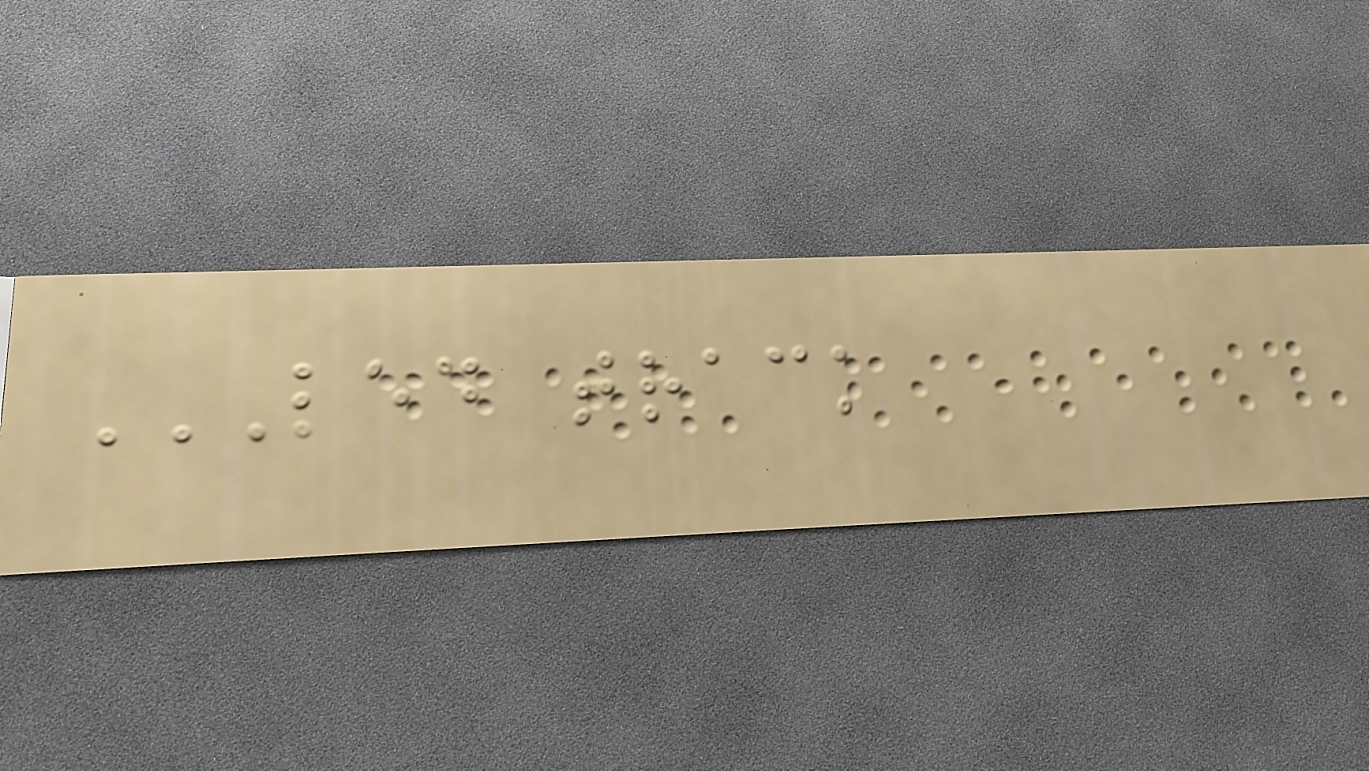LED TRACK
